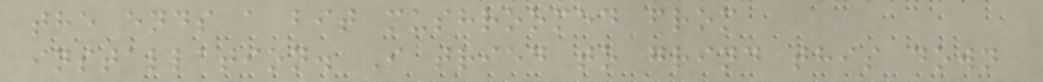the ends a bit mushroomed from
installation. I tried to grind this down
